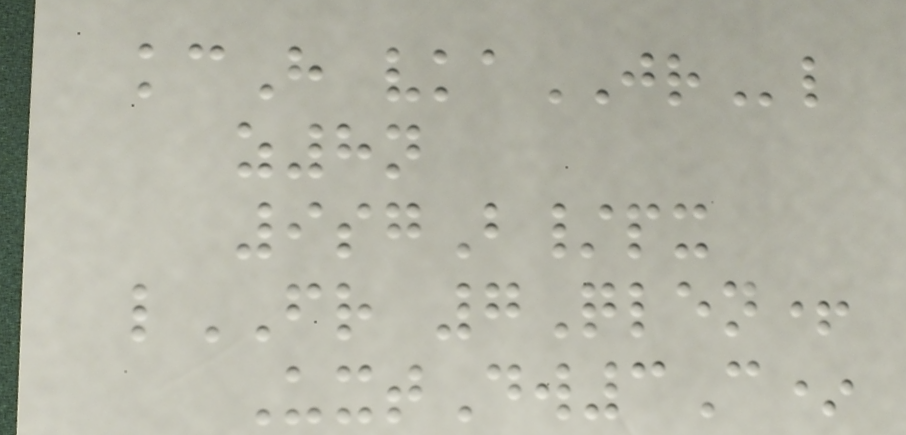kcH vkaJRl
z8n
9sgB/px
lFR 7Qlen+
UxtDw3C*
